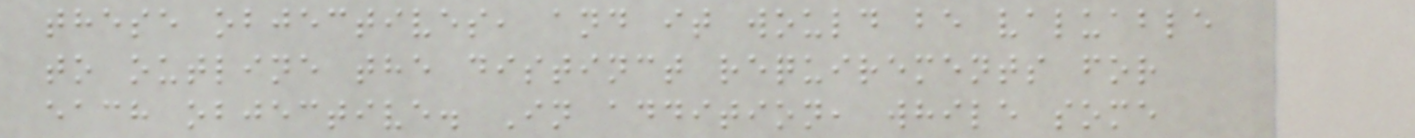these objectives, and it would be valuable
to outline the distinct requirements for
each objective. In addition, while some
